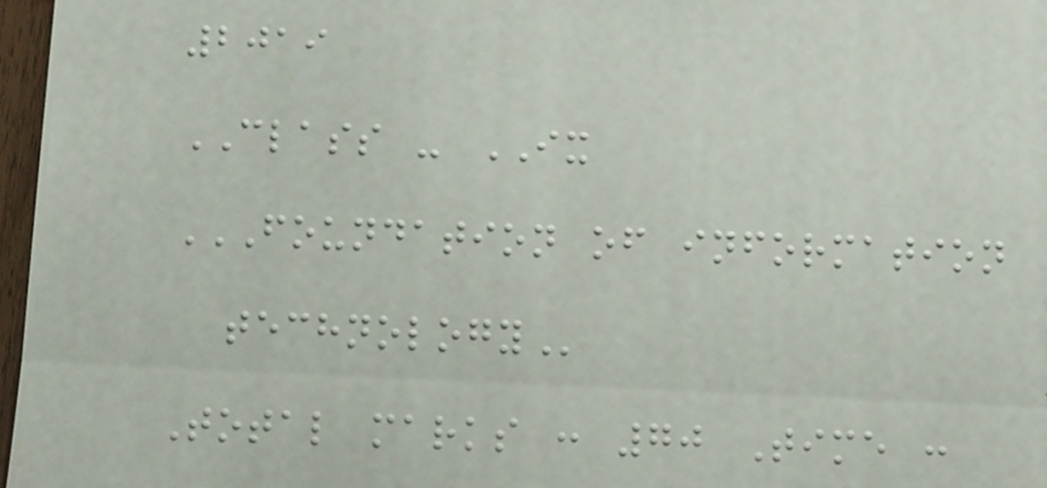2019
CLASS - IX
FOUNDATION OF INFORMATION
TECHNOLOGY
Total marks : 70 Time :
